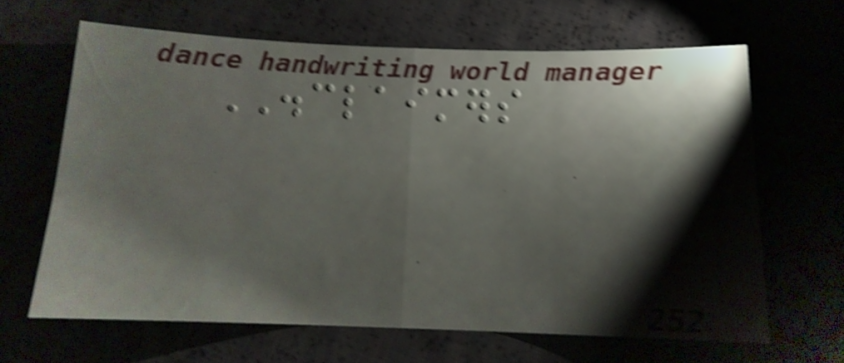DISCLAIMERS
